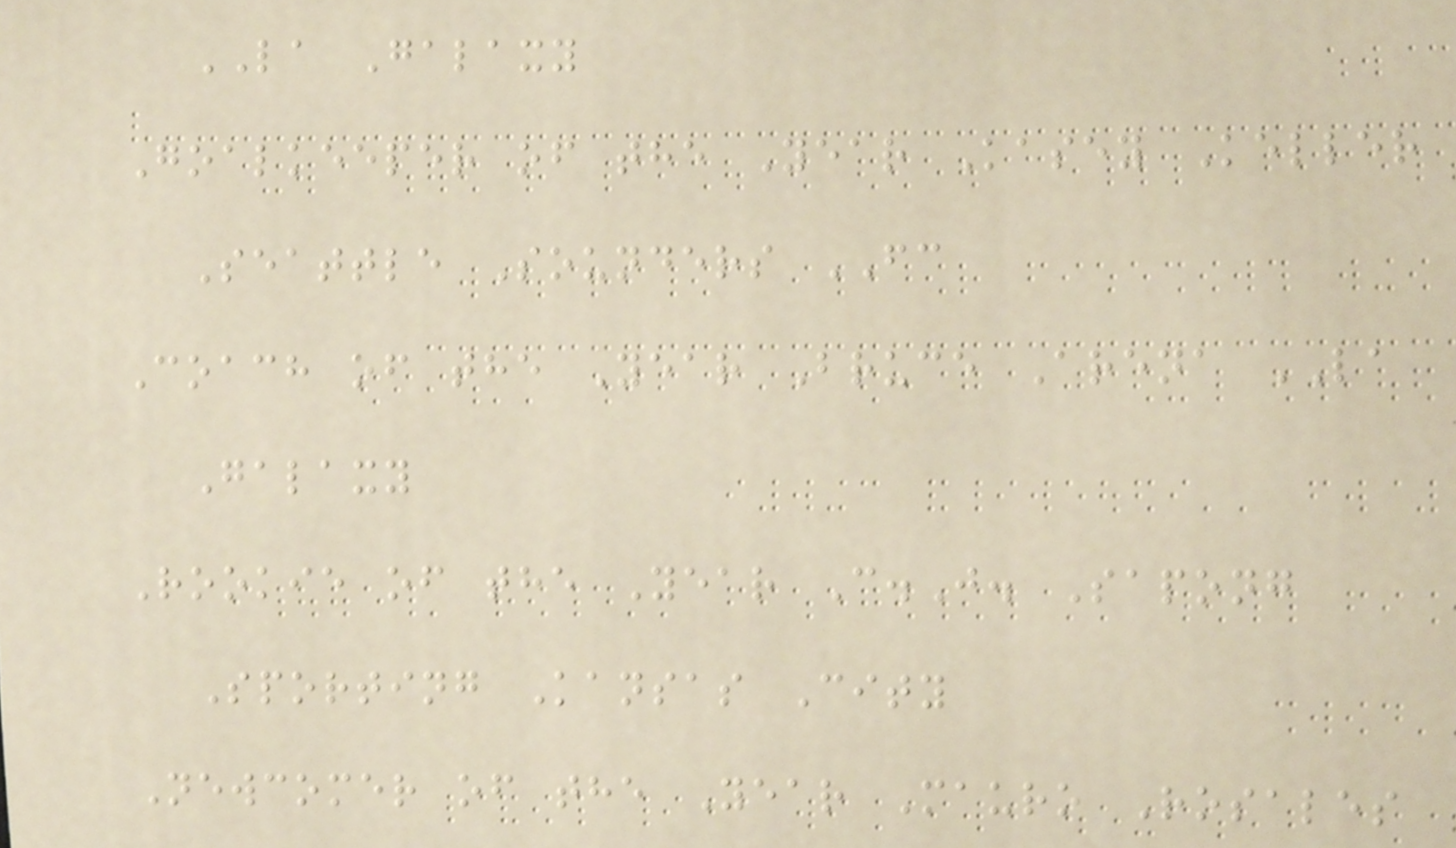LA Galaxy
Goalkeeper of the Year Kasey Keller
Seattle Sounders FC
Coach of the Year Bruce Arena LA
Galaxy
Rookie of the Year C.J. Sapong
Sporting Kansas City
Newcomer of the Year Mauro Rosales
